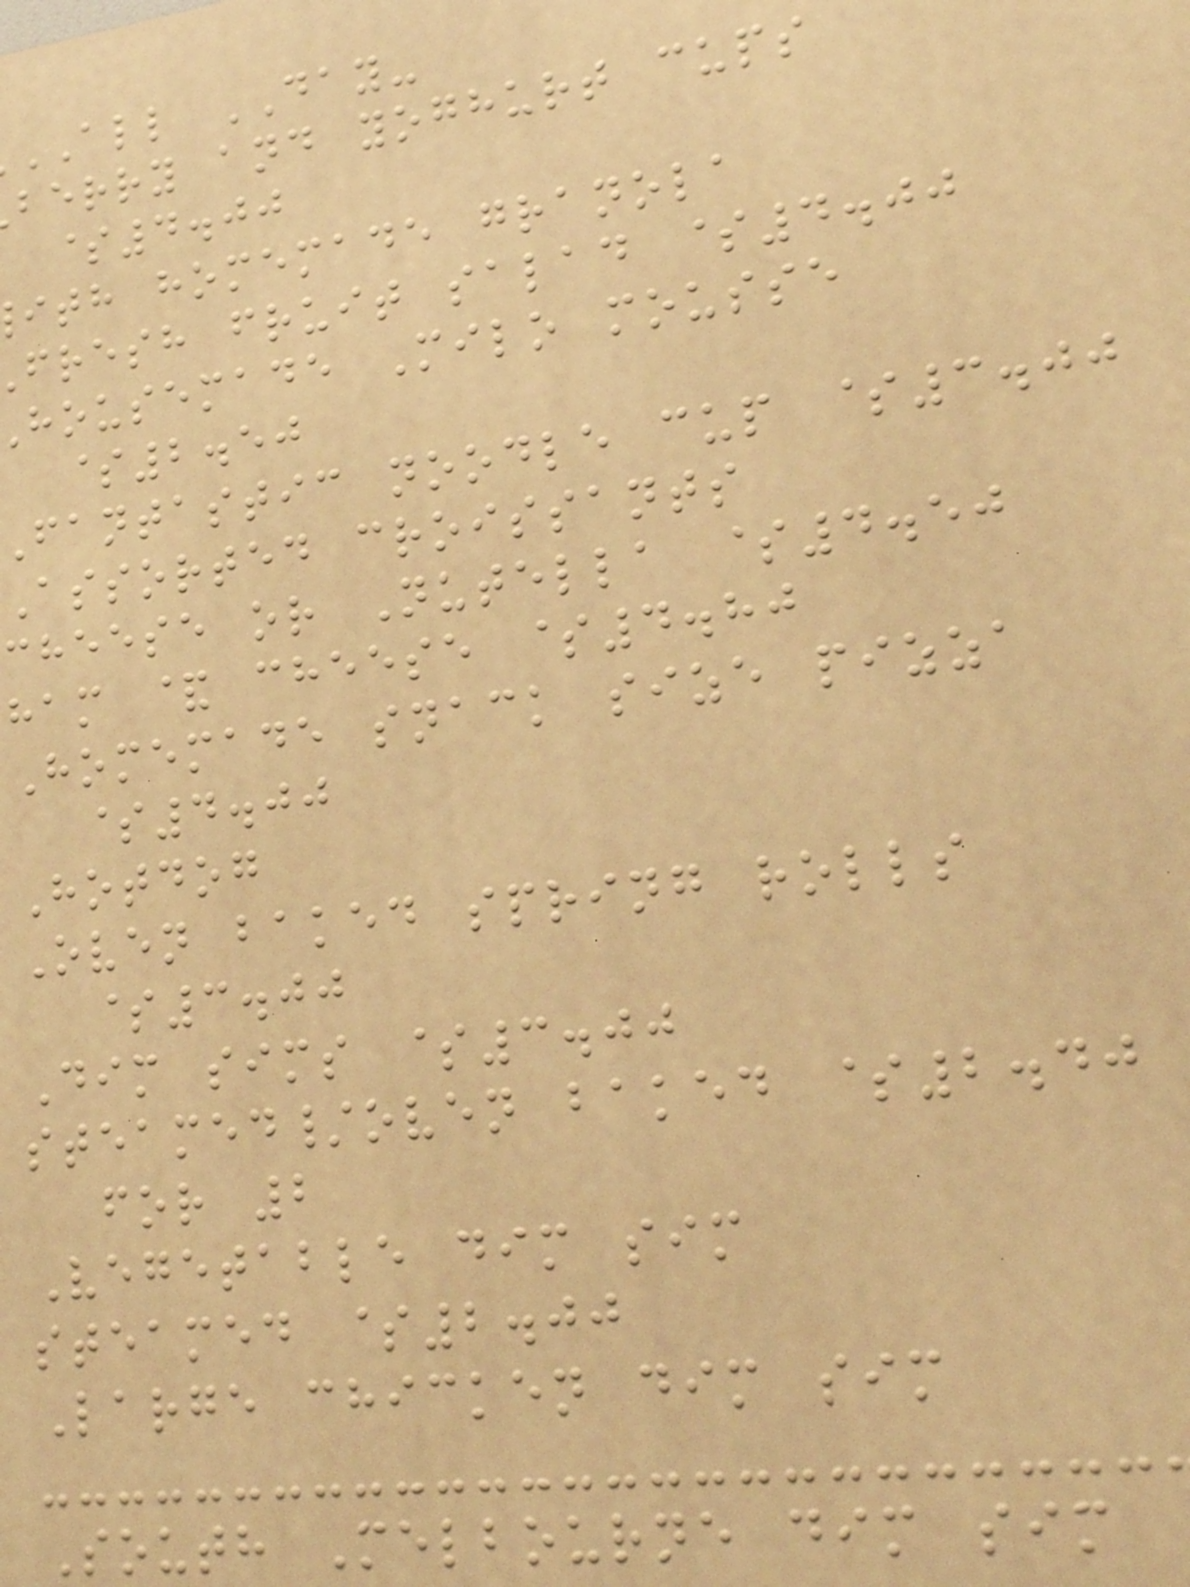ALL DAY-
berry and yoghurt cups
$4.00
ith homemade granola
fresh fruit salad $4.00
housemade Milo mousse
$2.50
fantastic noodle cup $3.00
Assorted croissants
cheese or Nutella $4.50
ham & cheese $4.80
Homemade snack size pizza
$4.00
Hotdog
Oven baked spring rolls
$3.00
Dim sims $3.00
steamed/oven baked $2.40
for 2
Vegetable dim sim
steamed $2.00
Large chicken dim sim
South Melbourne dim sim
